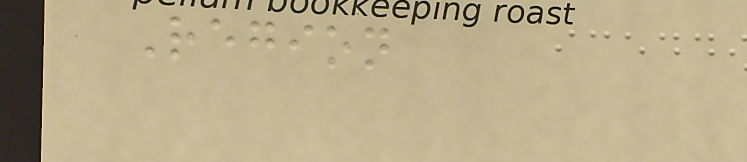Region
